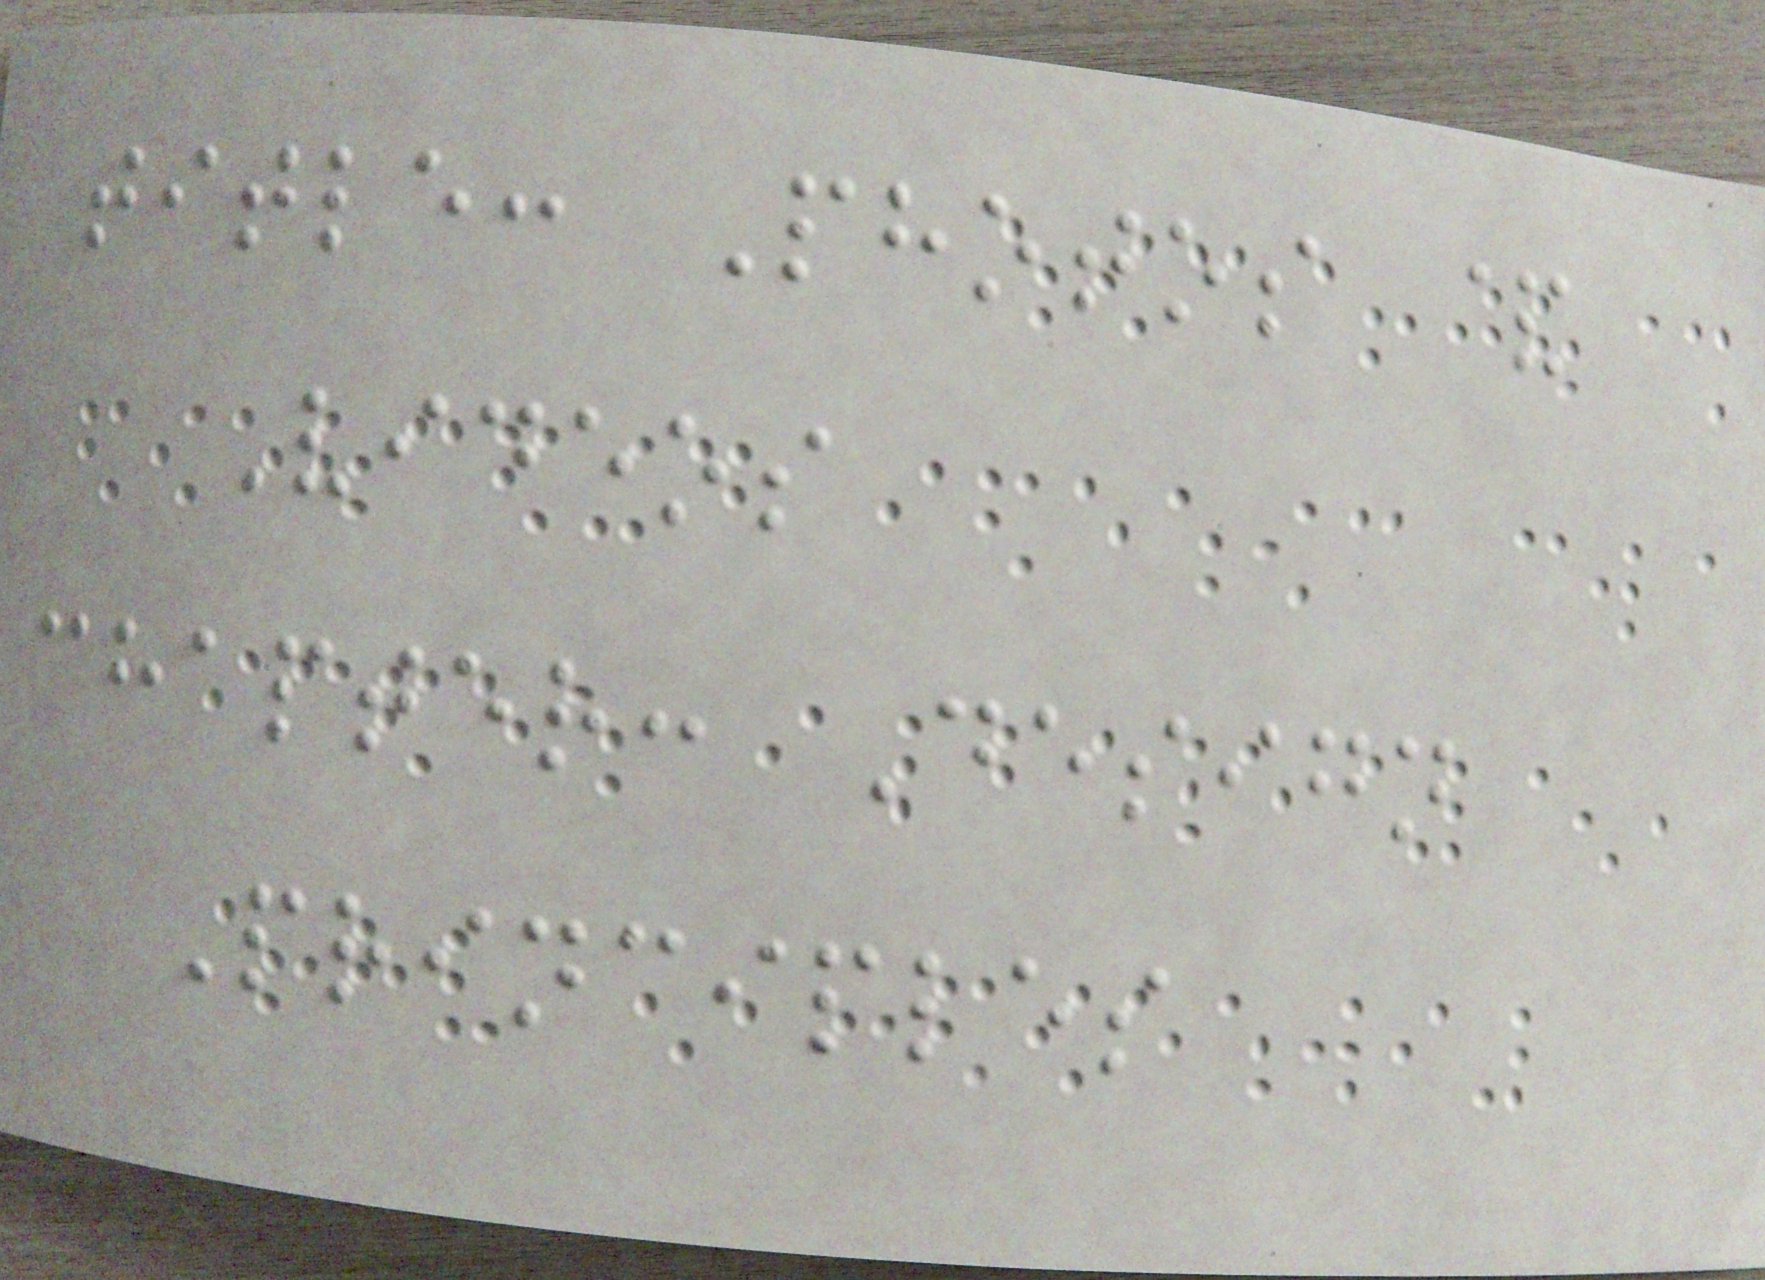title: Photos &
Videos
chapter: Design
Principles
